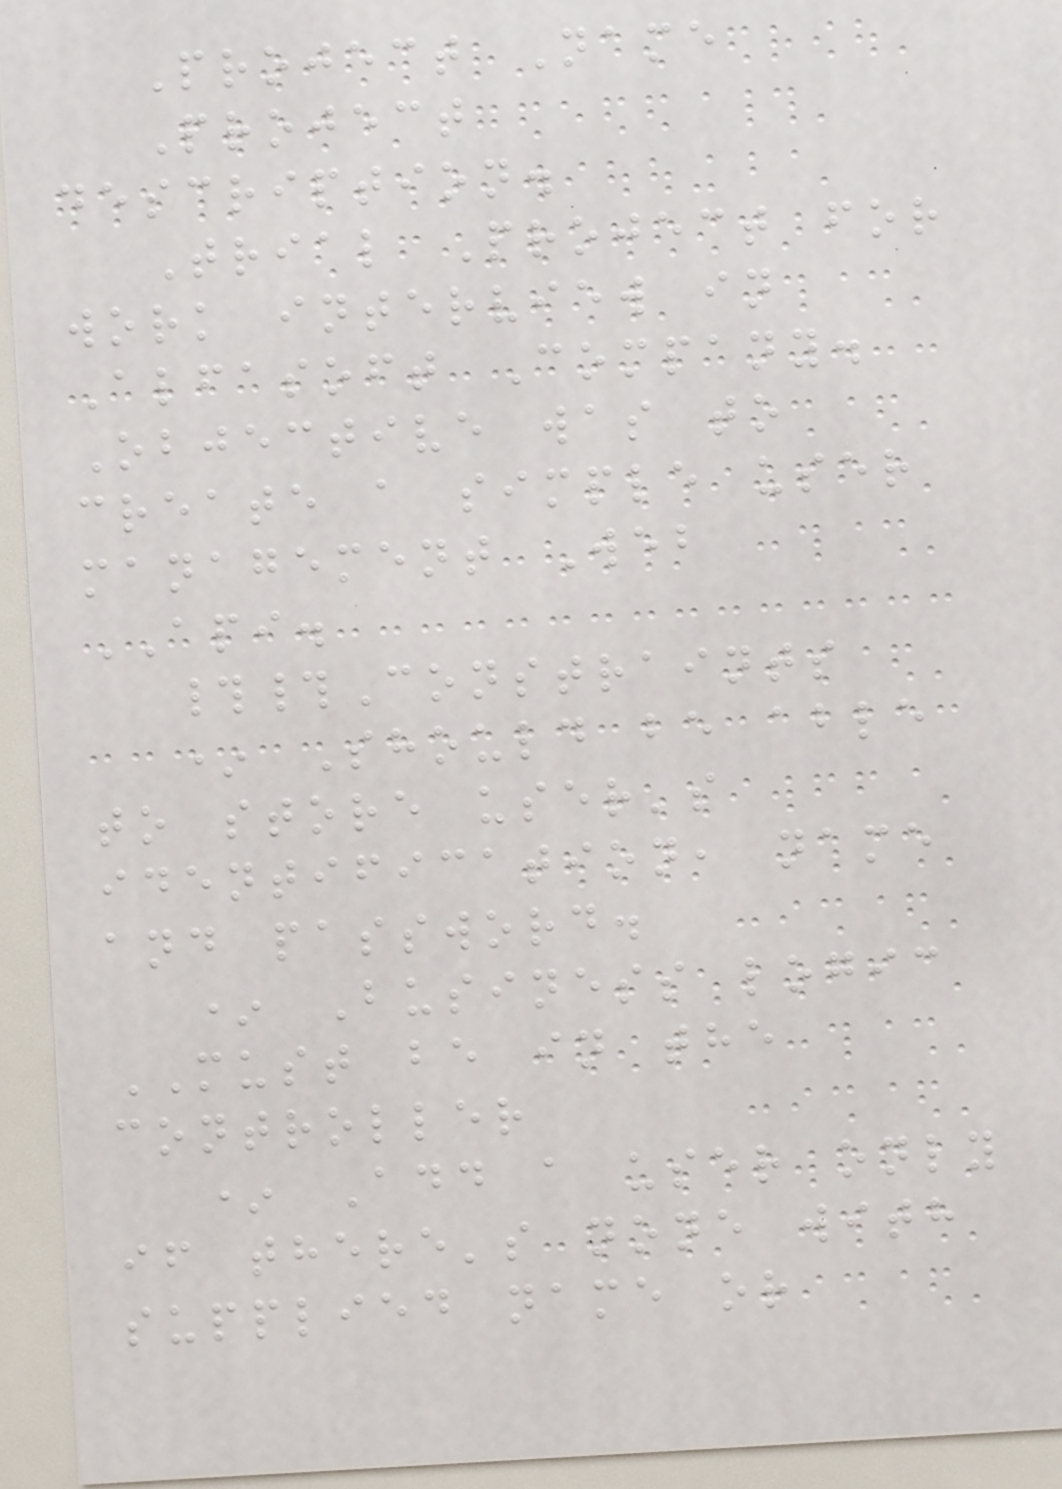Project Name
Project
description.
Trial Project for
work interview in
Alfasoft Company.
Objective was to
create a simple user
management Web
API.
##Constraints
* Should be able
to store user's
identification, name
and password.
* Business logic
MUST be in the
controller
* Add a user only
if there's none with
supplied name or
